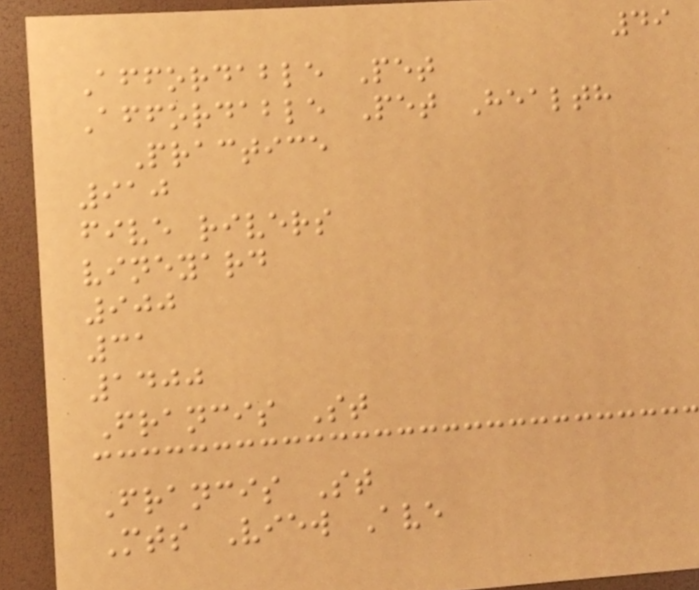49
Affordable Pet
Affordable Pet Health
Practice
910
five rivers
vineyard
900
31
1400
Francis St
Francis St
Mts View Ave
